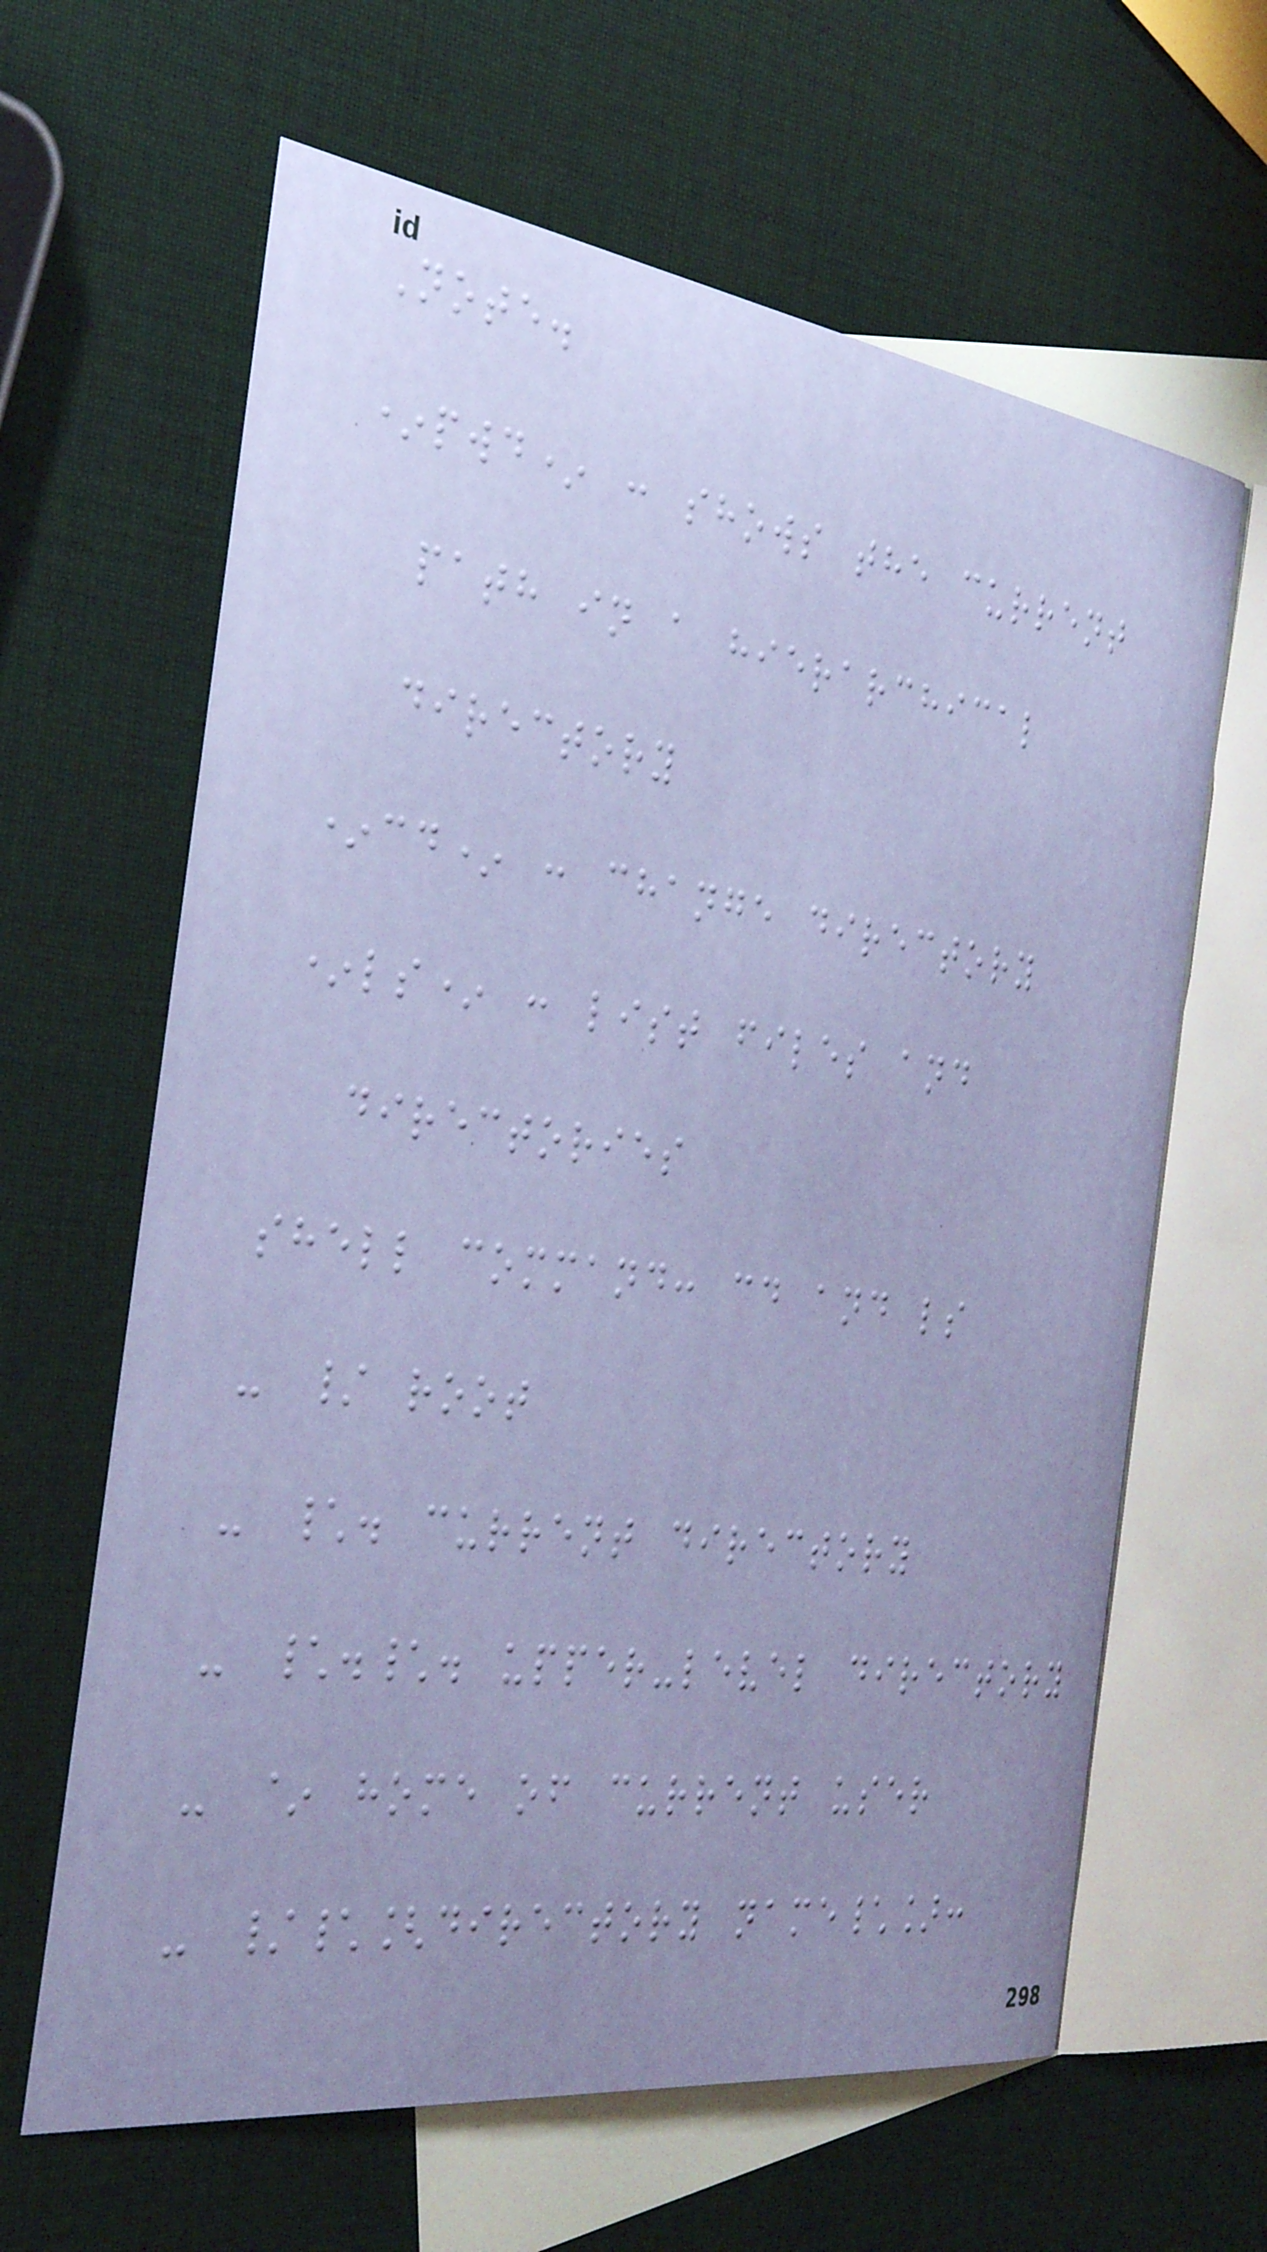Note.
*pwd* : shows the current
path in a hierarchical
directory
*cd* : change directory
*ls* : list files and
directories
shell command: cd and ls
- / root
- \. current directory
- \.\. upper-level directory
- ~ home of current user
- /\[directory name\]:
